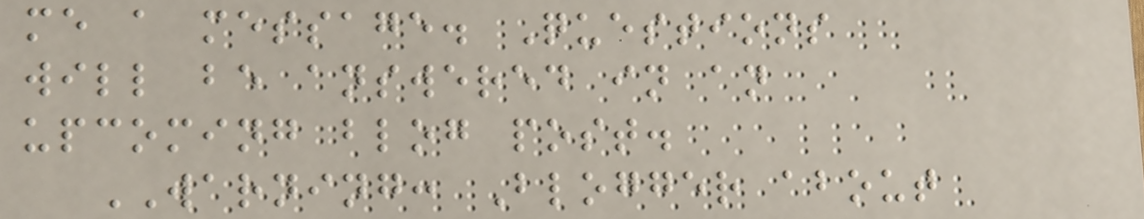me a message. Questions
will be answered in an
upcoming blog post.
WARNING: Blogger about
